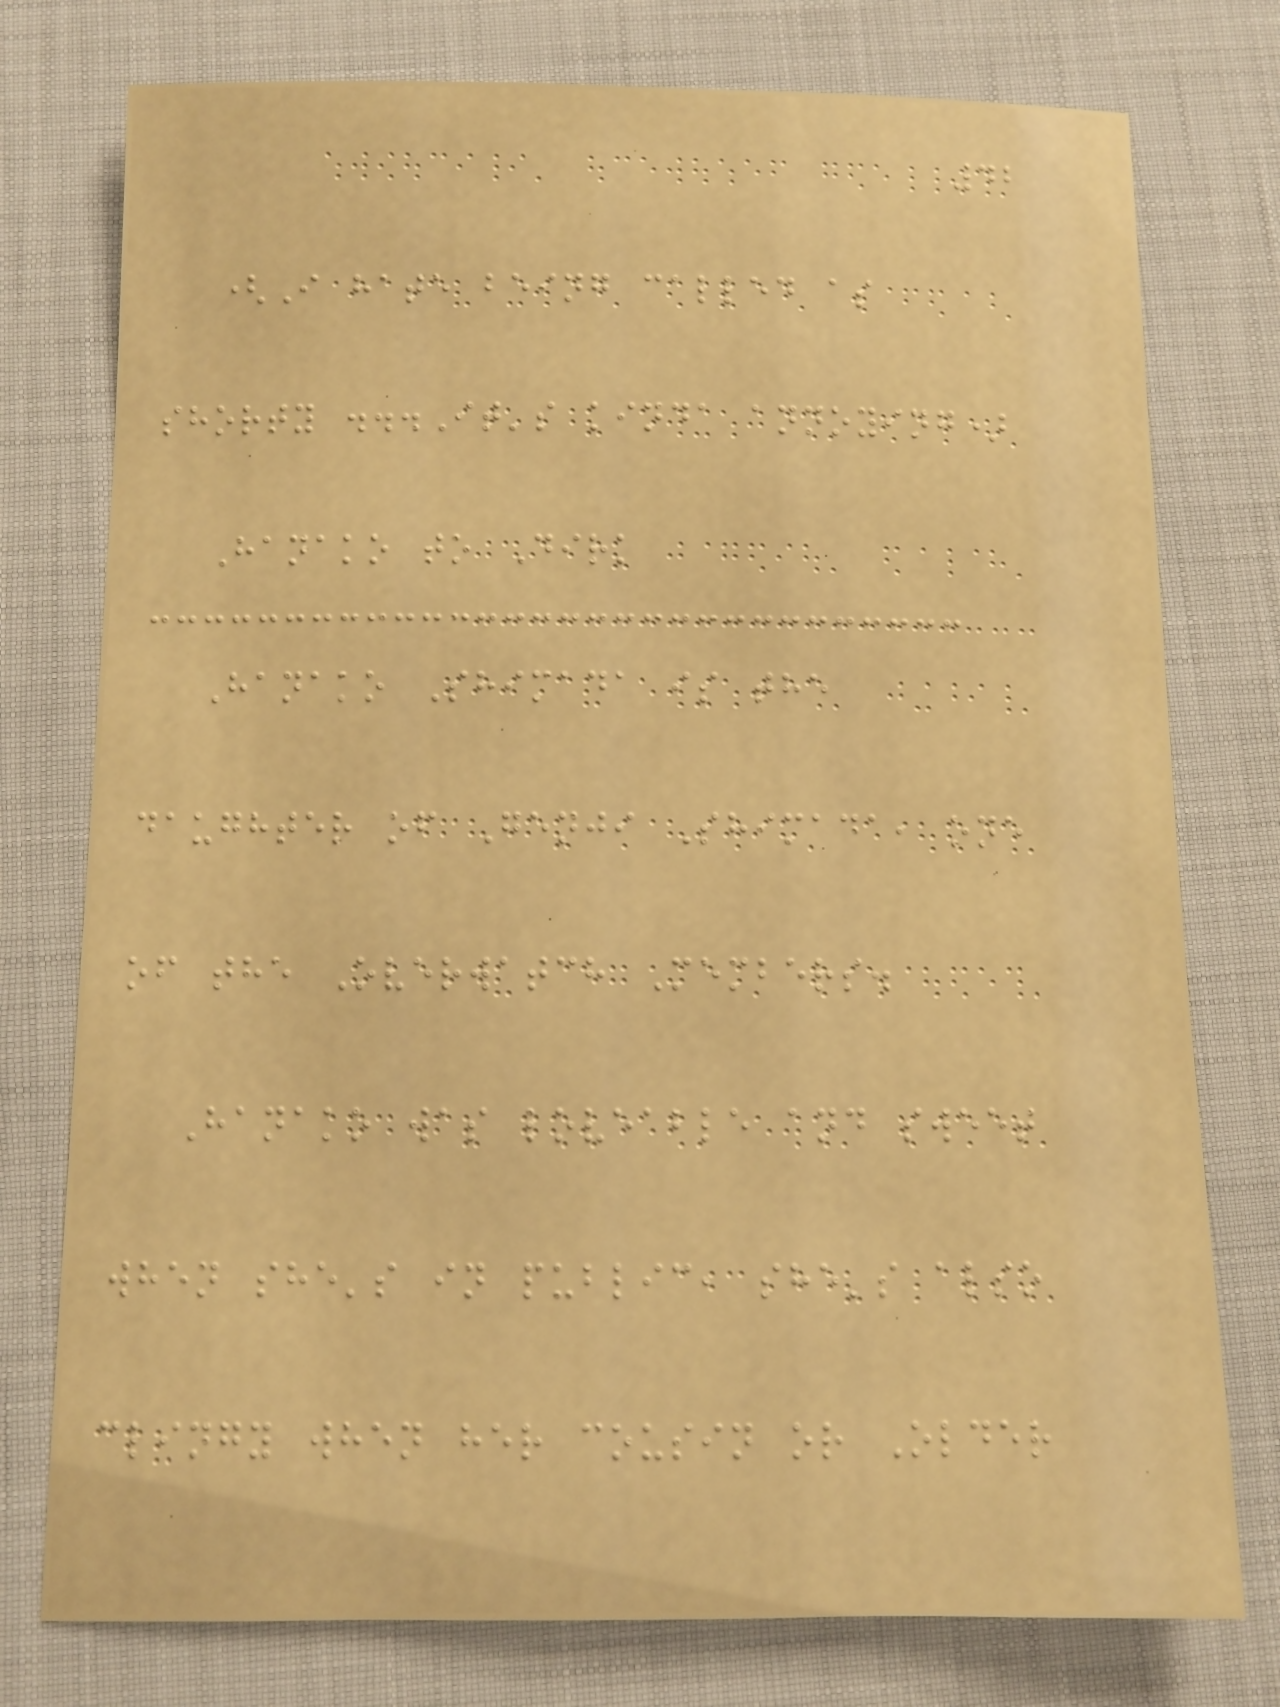42
(I hate being called as
shorty ...It's kinda annoying)
Hanako to Dirk
Hanako Shimada is the
daughter of Genji Shimada, one
of the Overwatch Members.
Hanako was loveable and sweet
when she's in public, she's also
clingy when her cousin or Older
